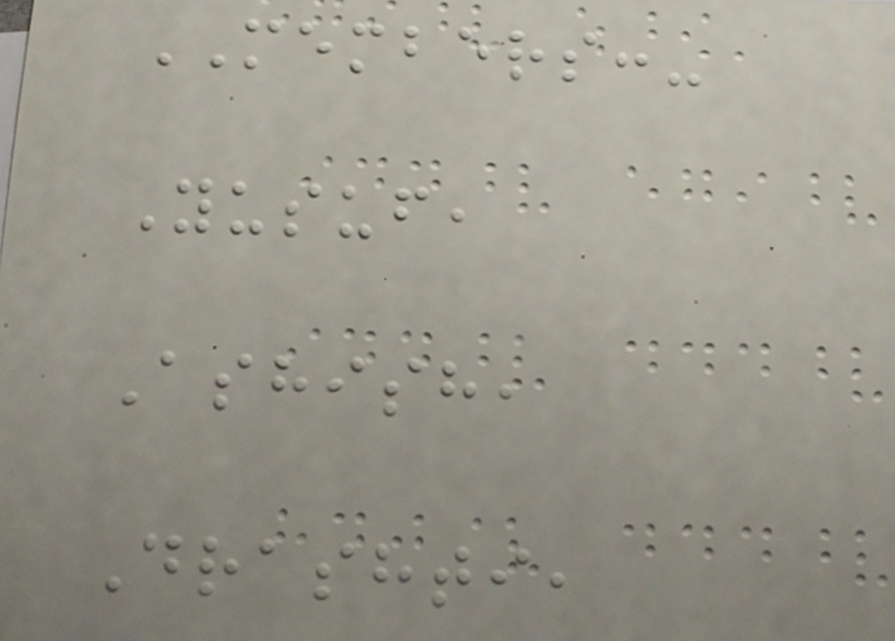MEMBERS:-
Yusuf,
Ashish,
Drashti,
